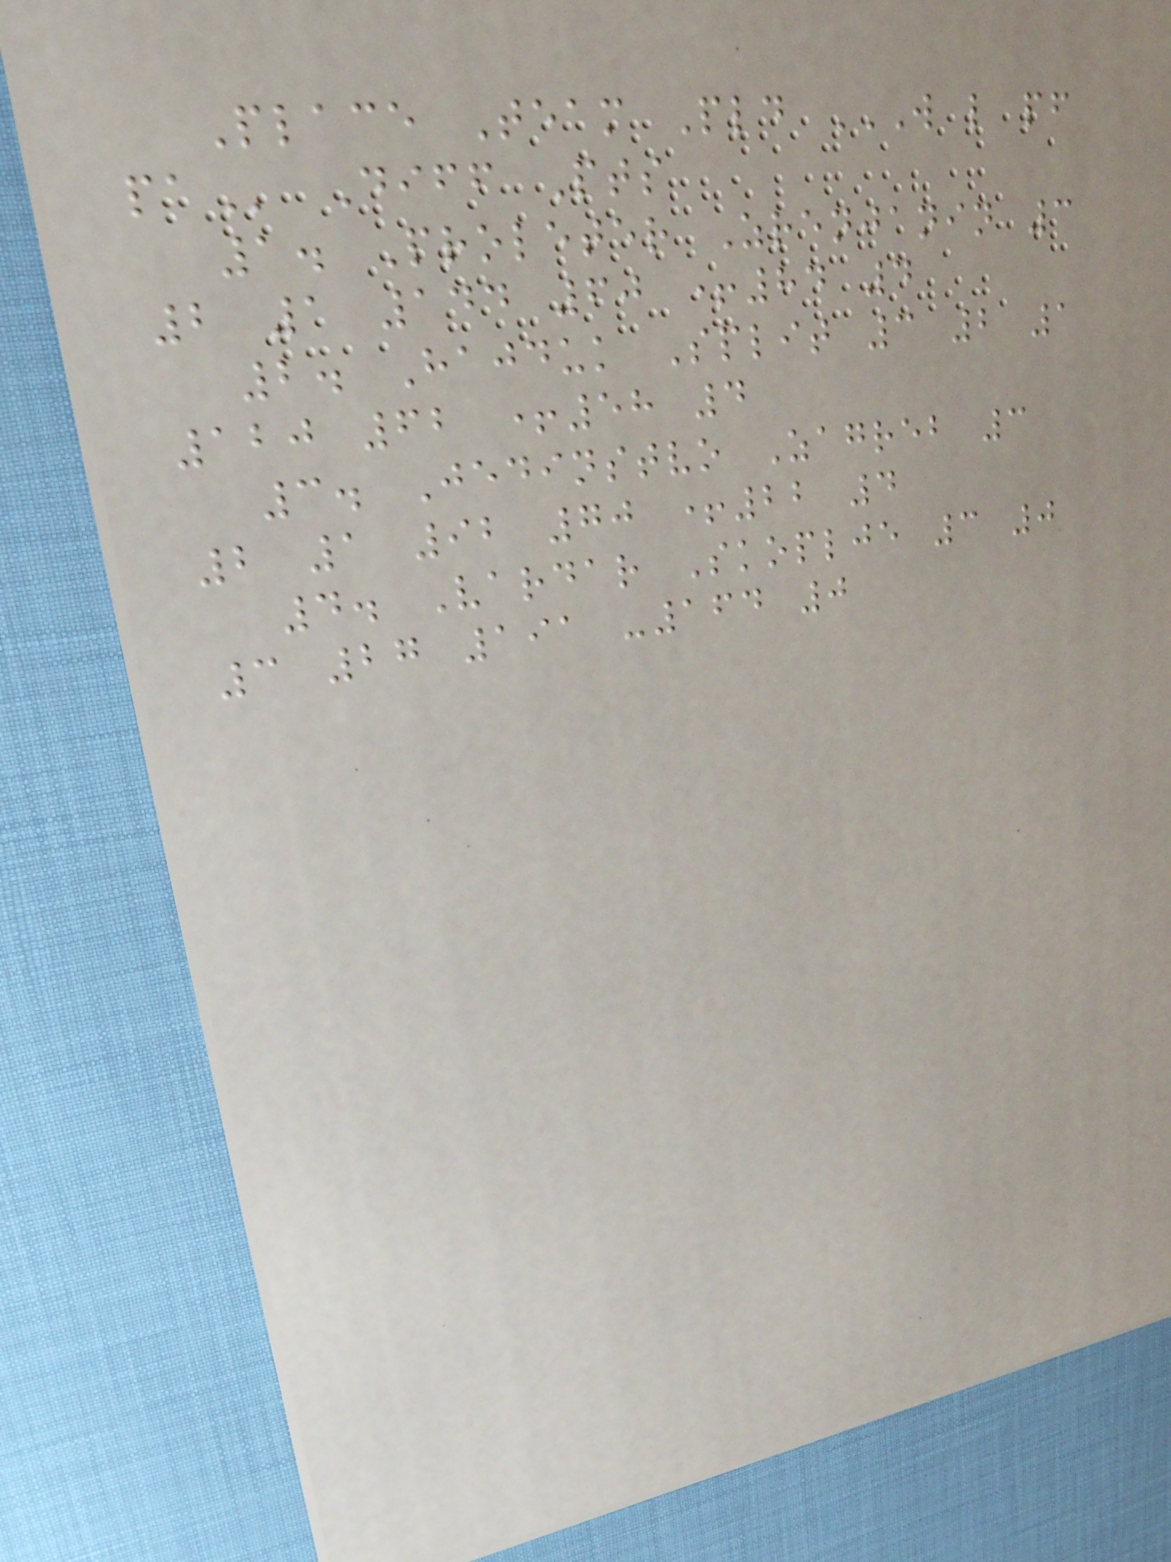Place Team Pld W L PF
PA Diff Pts
1. Proleter Zrenjanin 3
2 1 144 60 +84 4
2. Hajduk Split 3 2 1
120 62 +58 4
3. Jedinstvo Zagreb 3
2 1 92 70 +22 4
4. Vardar Skoplje 3 0
3 27 191 -164 0
